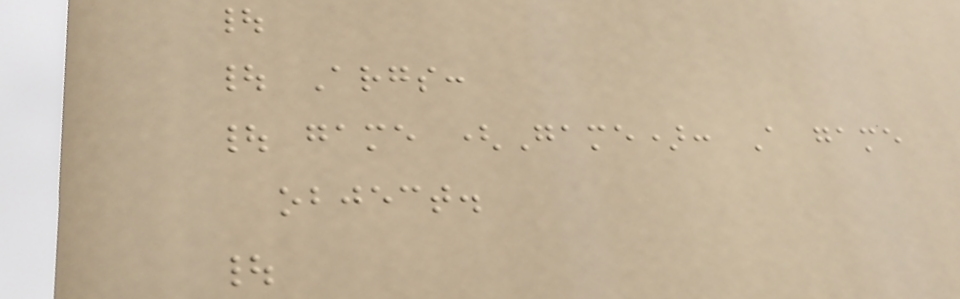|
| Args:
| game (Game): A game
object.
|
